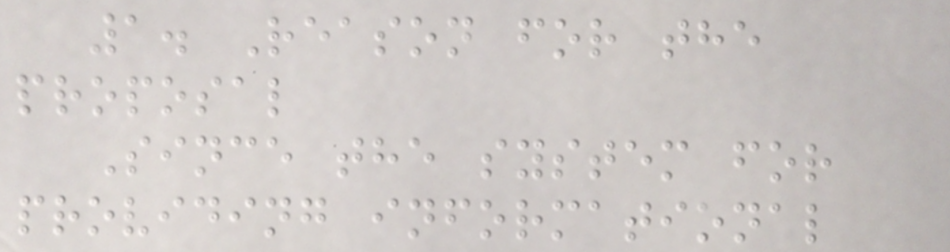1. Reason for the
proposal
Since the system for
providing informational
